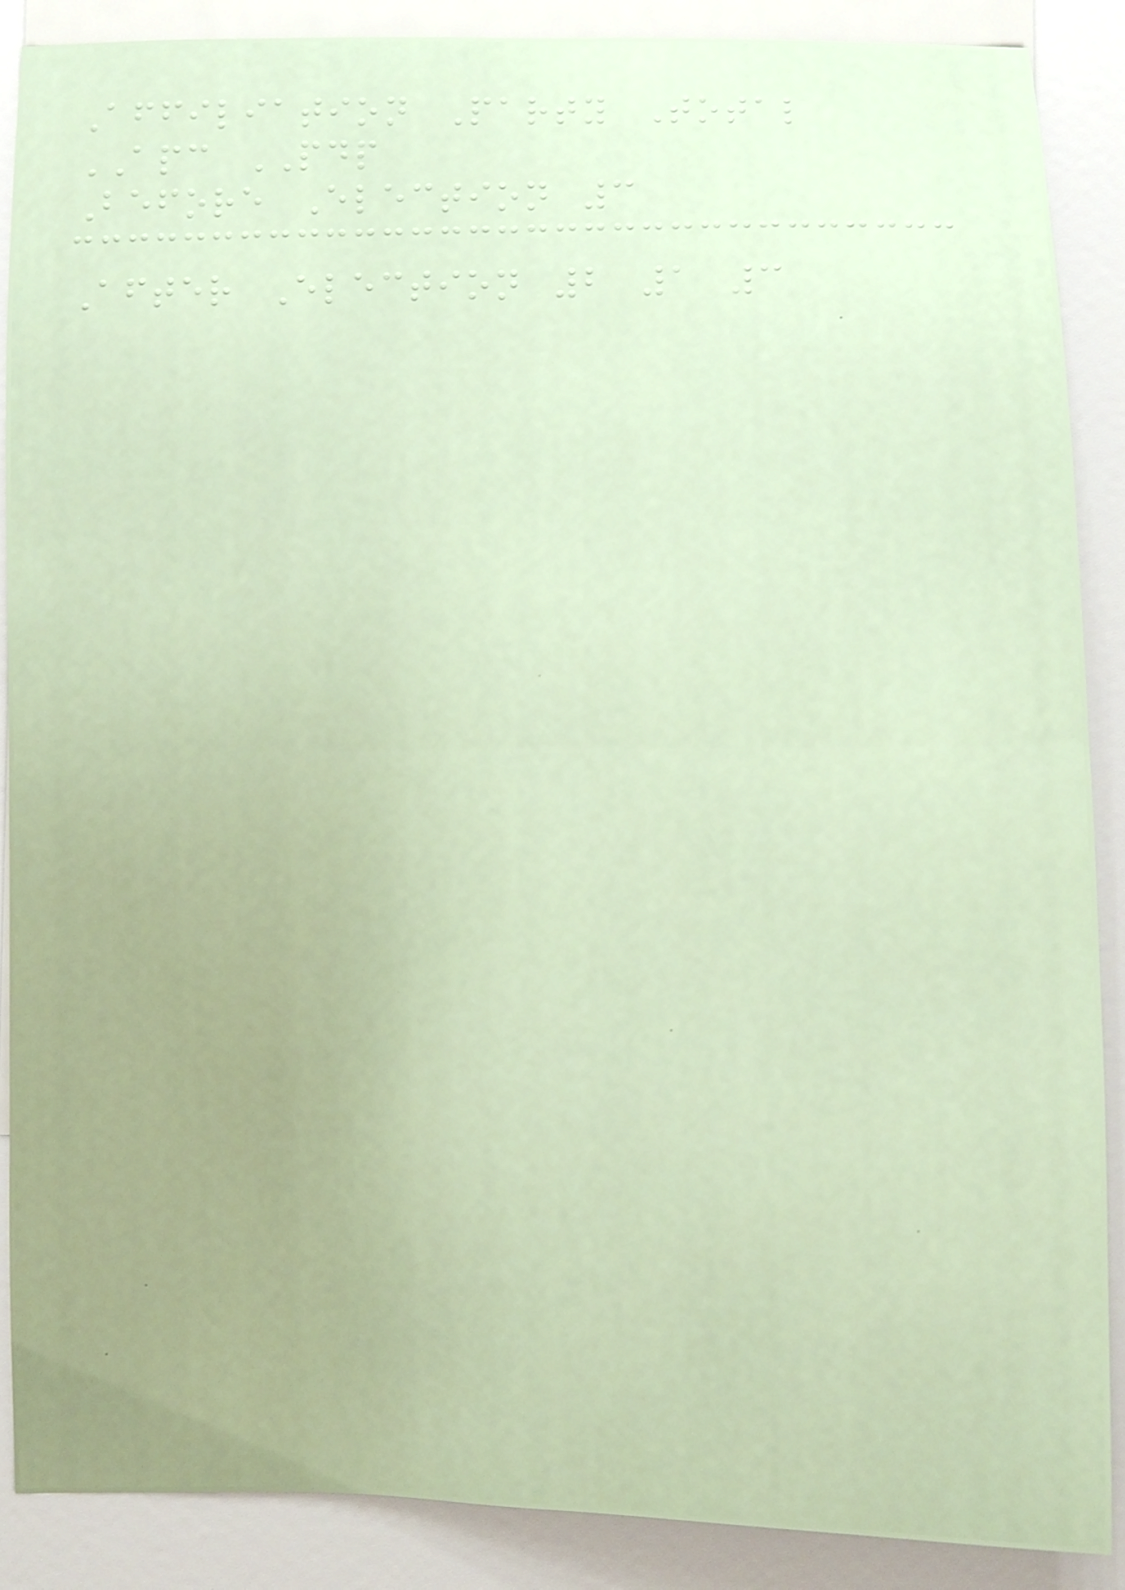Affiliation Party Total
APC PDP
Before Election 3
After Election 2 1 3
